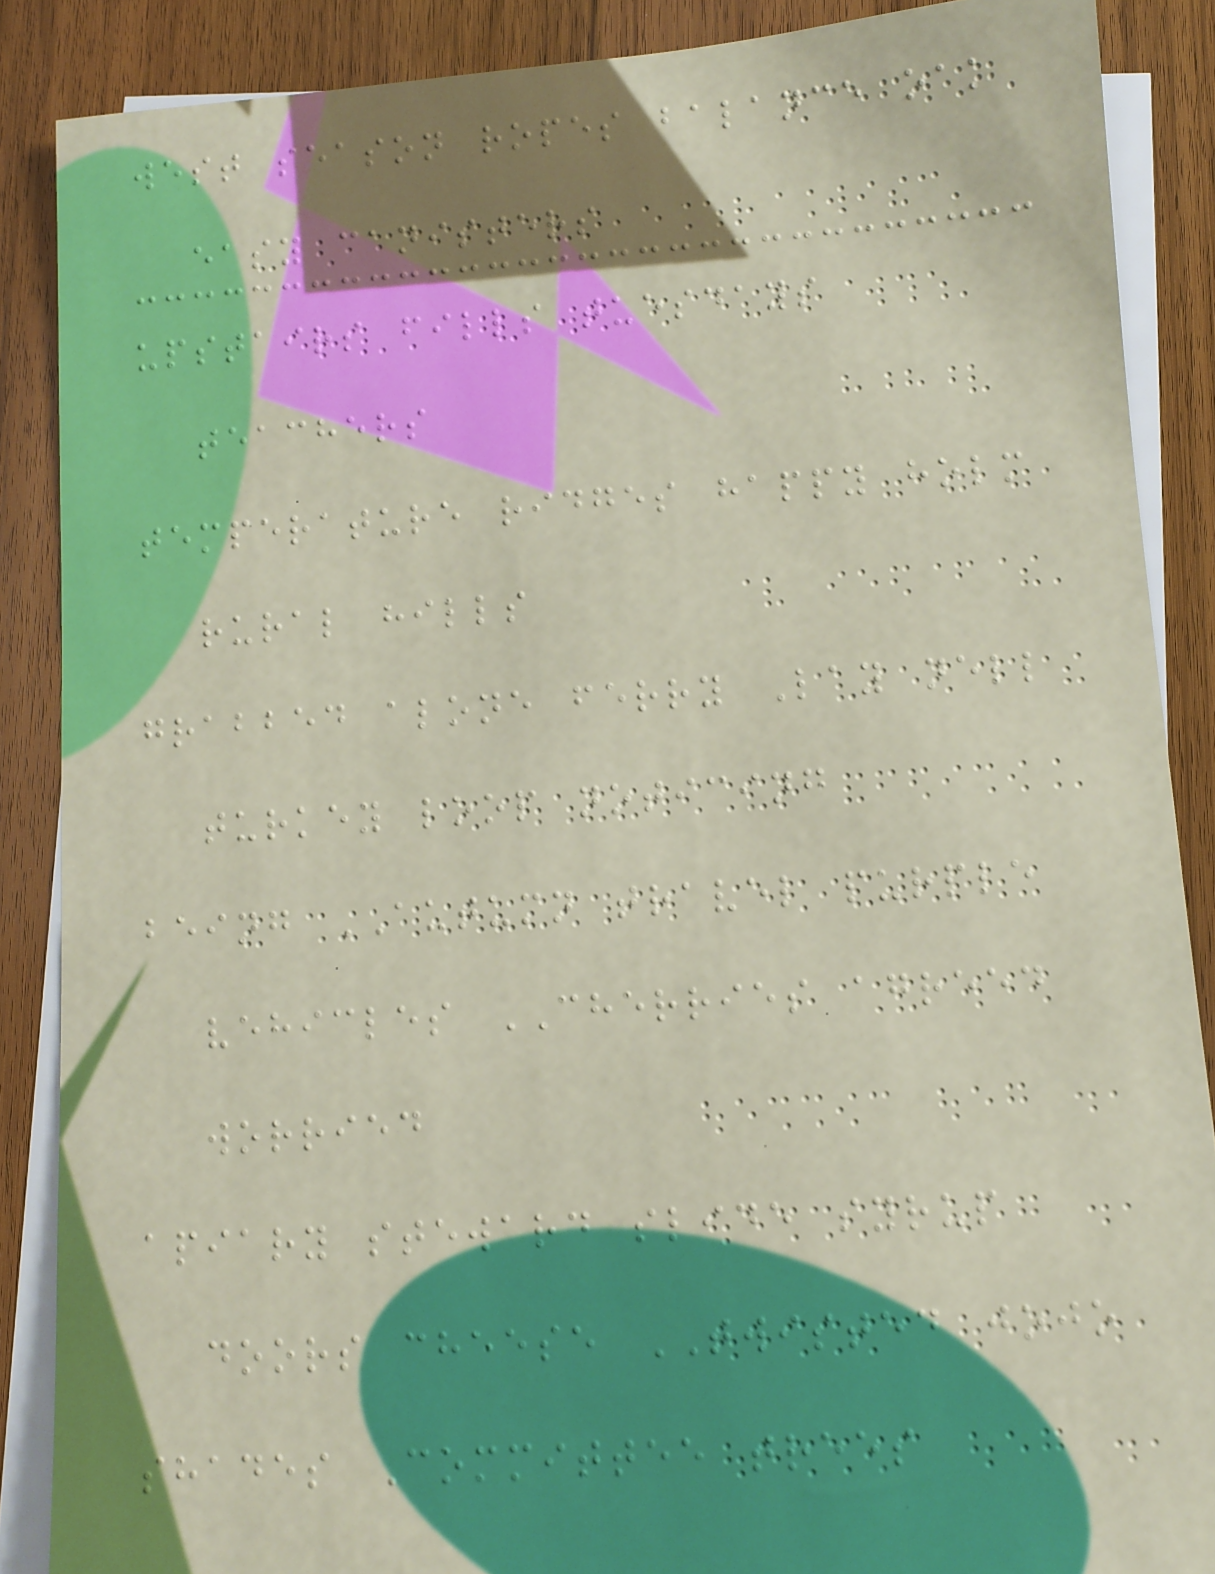west season ropes balance oak
easy canisters
upstairs fills tuesdays
teachers
temperature ridges happy holm
rural hills
grabbed alone ferry Lay nell
turkey loop noticing
being AUTUMN travel purple
vehicles CHERRIES agreed
worried
apiary steward slide syrup
doors cheese TWISTED jojo
shades Committee trees
